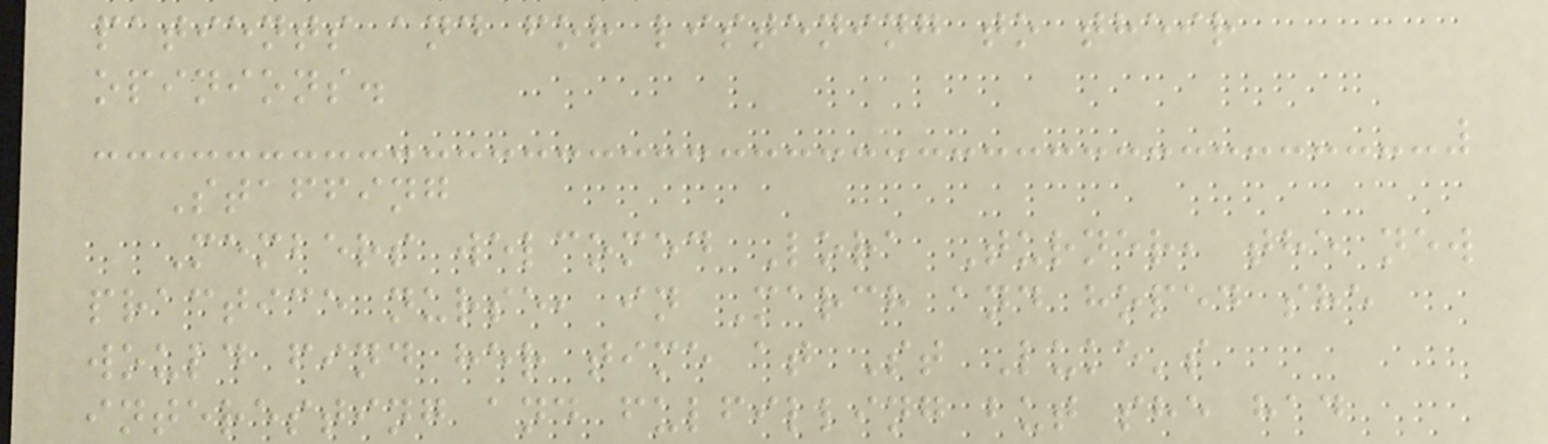patients and for listening to their
opinions.
Staffing
Members welcomed Lora Turner, the new
practice nurse, in March and hoped she
would find her time at St Luke's
interesting and fulfilling but she had
